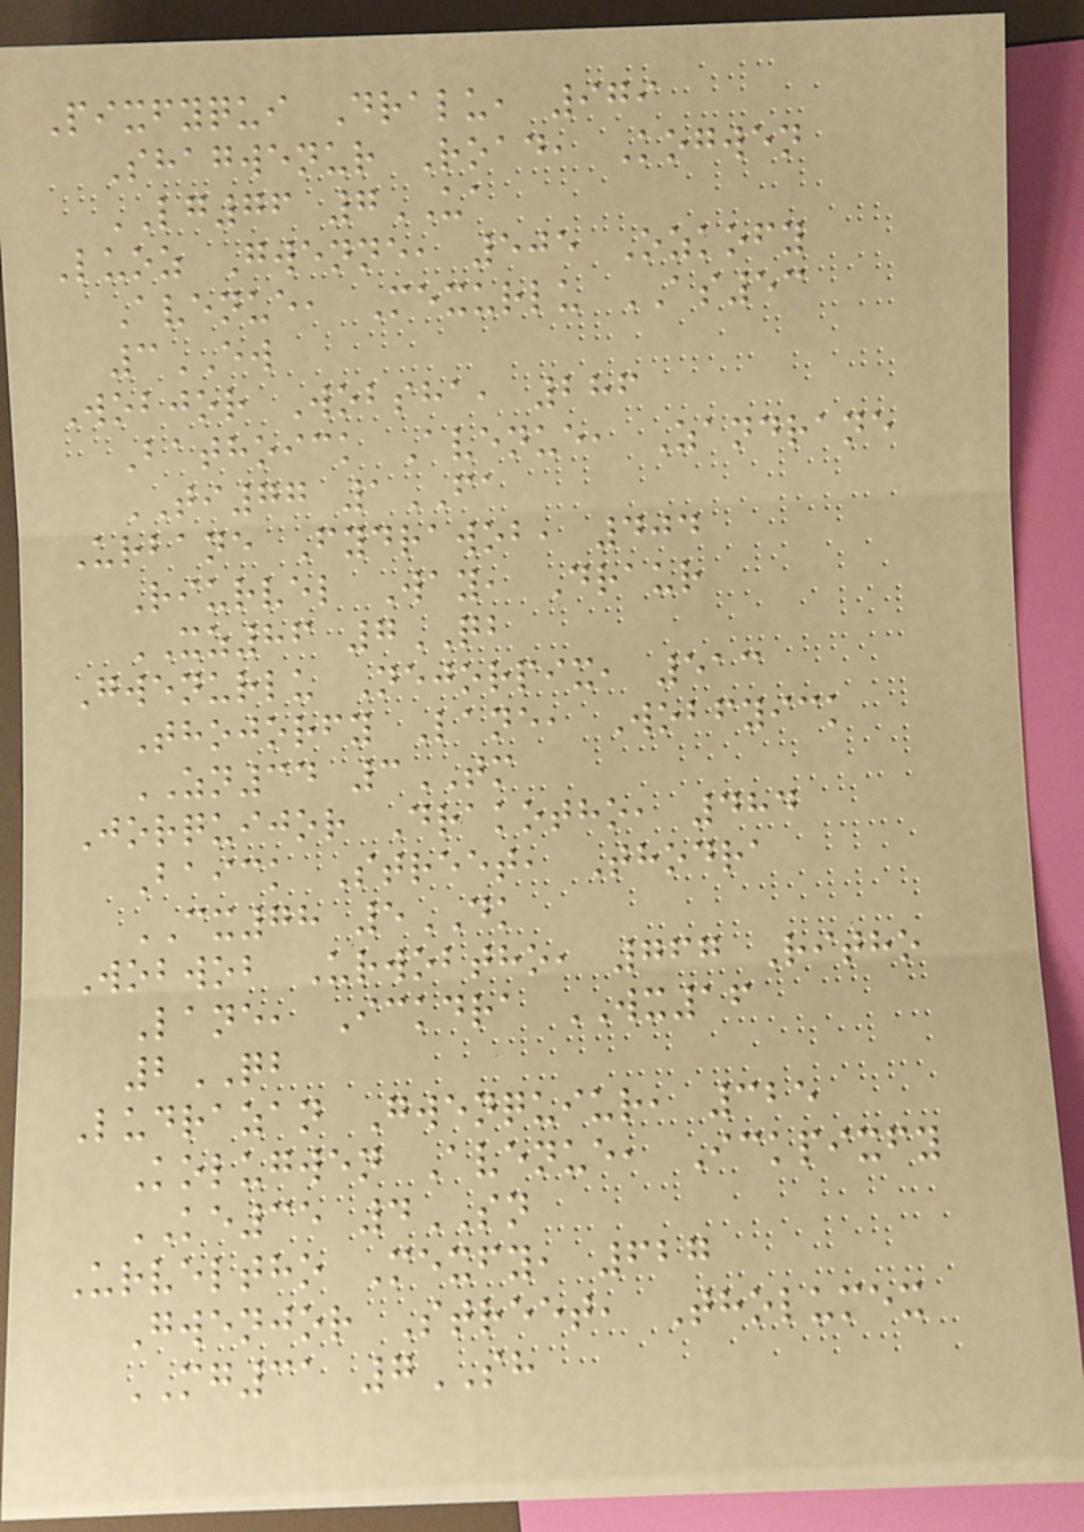Pixfyqui Dralu, 979
Shagwenur Road, Kogwen
LG76 7UA
Luoz Gwenne, 505 Ozkofy
Avenue, Mexurlu AS53
3EW
Wobjor Wobsha, 286
Bathoick Avenue, Zandrane
TI77 1FA
Urbane Fydrawob, 404
Riurvel Way, Draur
XZ86 7QB
Gwenurlu Nejorpix, 513
Thojorfy Lane, Wobfyick
ZN34 3TM
Jorquijor Drakotho, 484
Baick Street, Thodra
CX78 5DK
Wobwob Urwobtho, 767 Ritho
Lane, Ickdra WX16
2QB
Ludrazan Gwenquiur, 325
Kolugwen Avenue, Ickpixfy
KE35 4SN
Urveltho Mexfy, 627
Gwenjor Street, Tholumex
MG31 7SH
